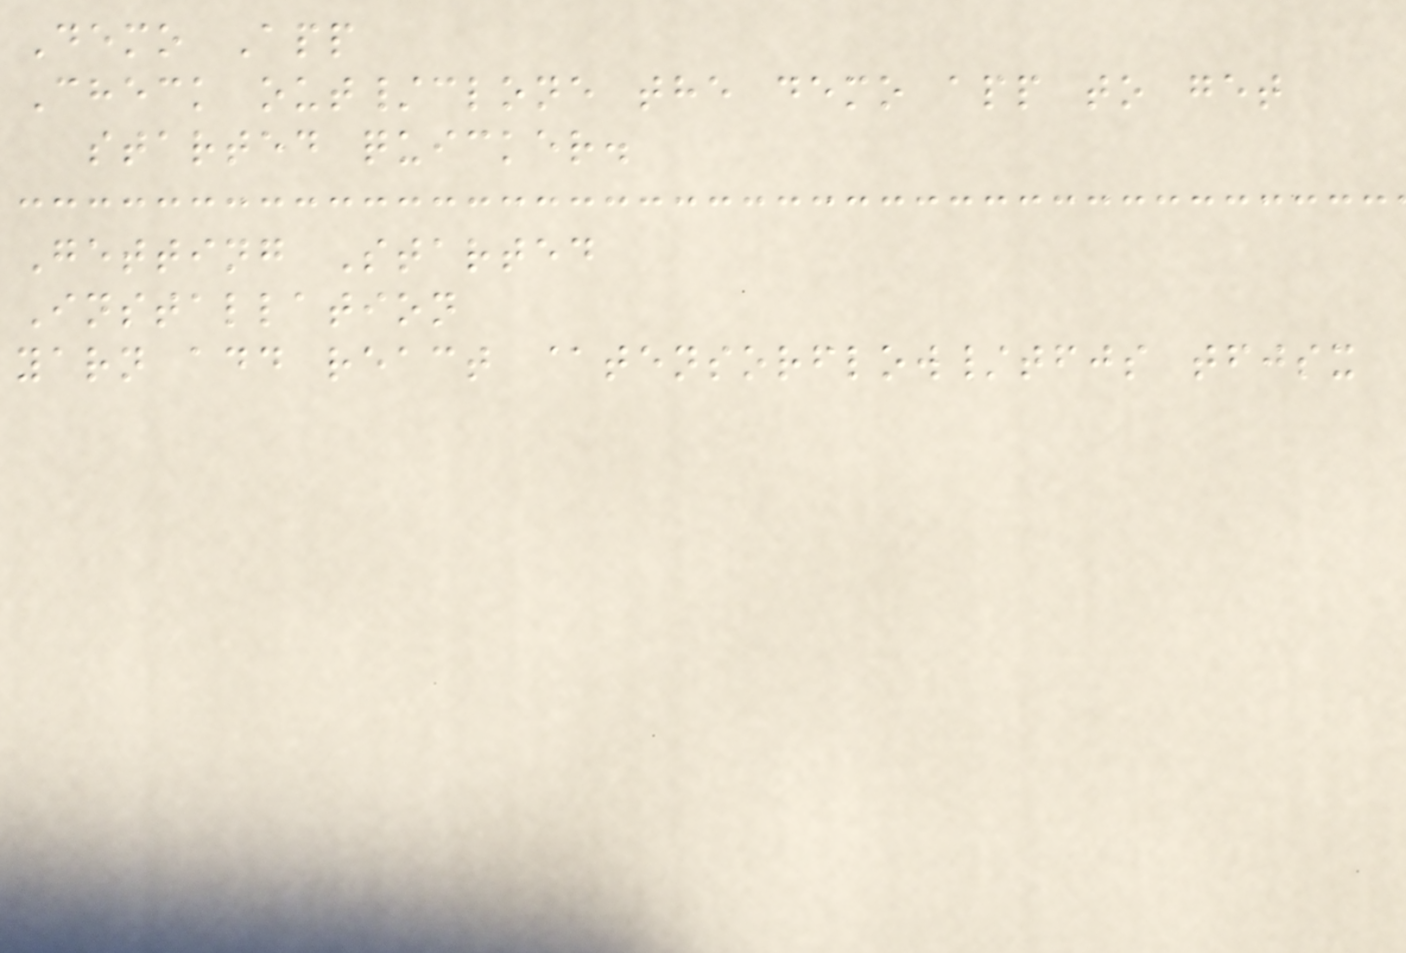Demo App
Check out/clone the demo app to get
started quicker.
Getting Started
Installation
yarn add react @tensorflow/tfjs tfjsx
